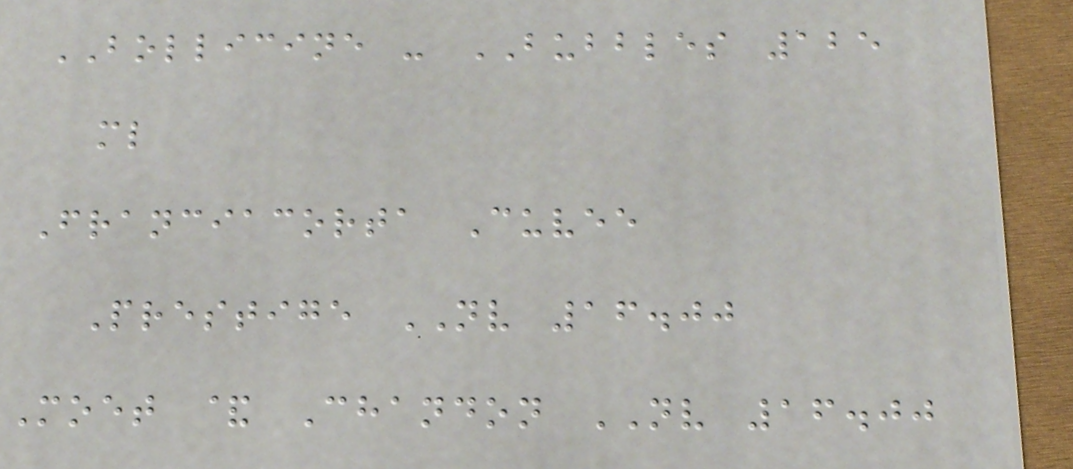BOLLICINE - BUBBLES 125
ml
Franciacorta Cuvee
Prestige NV 16.00
Moet & Chandon NV 16.00
